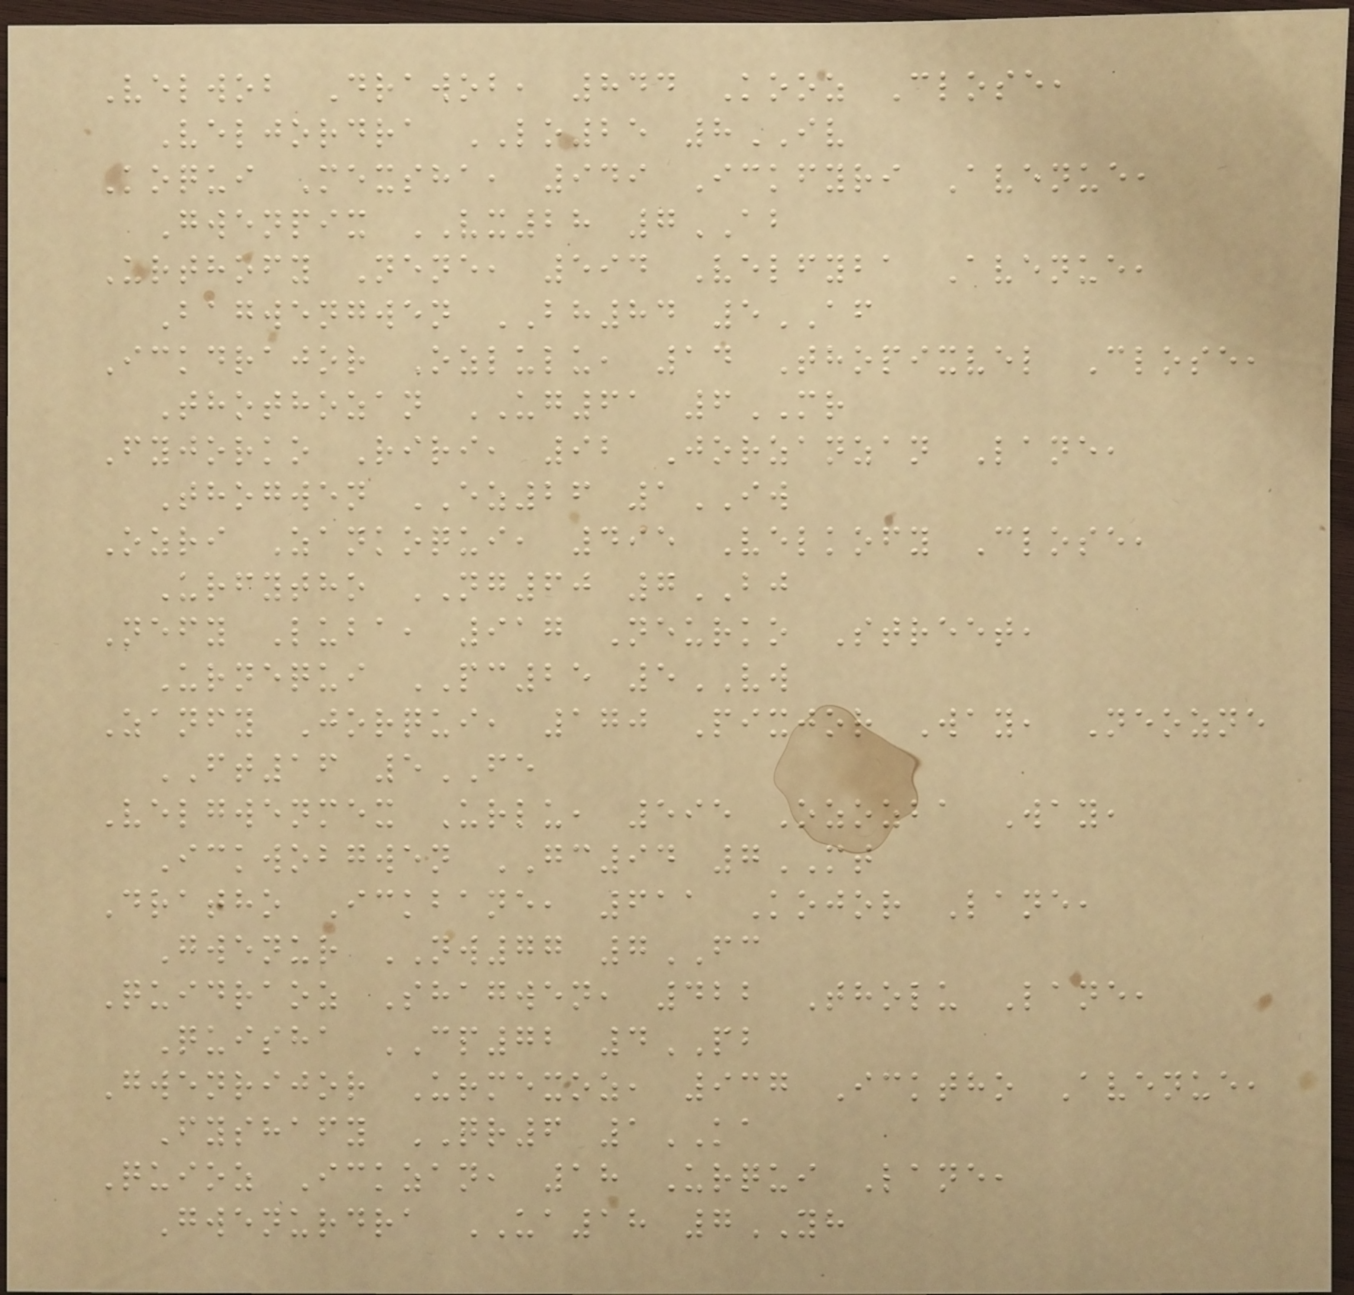Velwob Drawob, 844 Kooz Close,
Veljordra LO25 8IV
Koqui Mexsha, 949 Ickfyri Avenue,
Gwenpix VX28 7AB
Urthofy Nene, 594 Velfyba Avenue,
Bagwengwen BH84 5AF
Ickdrajor Ozlulu, 14 Thopixvel Close,
Thothozan UG61 6MR
Fyjorko Riri, 92 Jorzanzan Lane,
Thogwen EZ26 1IW
Ozri Zankoqui, 495 Velkofy Close,
Urfytho NG60 7BJ
Nefy Luba, 917 Neurko Street,
Urnequi PC25 5VW
Zanfy Jorqui, 170 Pixjor Way, Neozne
FT16 5FE
Velgwenmex Urlu, 595 Ozozba Way,
Ickwobgwen GC94 7MT
Dratho Ickbane, 611 Kojor Lane,
Gwenur NW77 7FC
Quidraoz Shagwen, 422 Tholu Lane,
Quisha CP72 4PB
Gwenrijor Urmexoz, 937 Icktho Avenue,
Fyshafy QR6 1KA
Quioz Ickzan, 18 Urqui Lane,
Gwenurdra UA18 7YH
